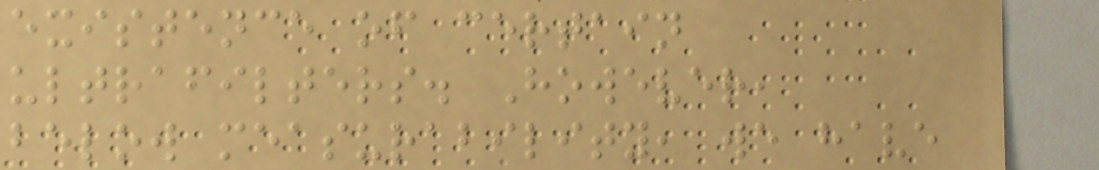existence of certain
ultrafilters. However,
below measurability, we have
